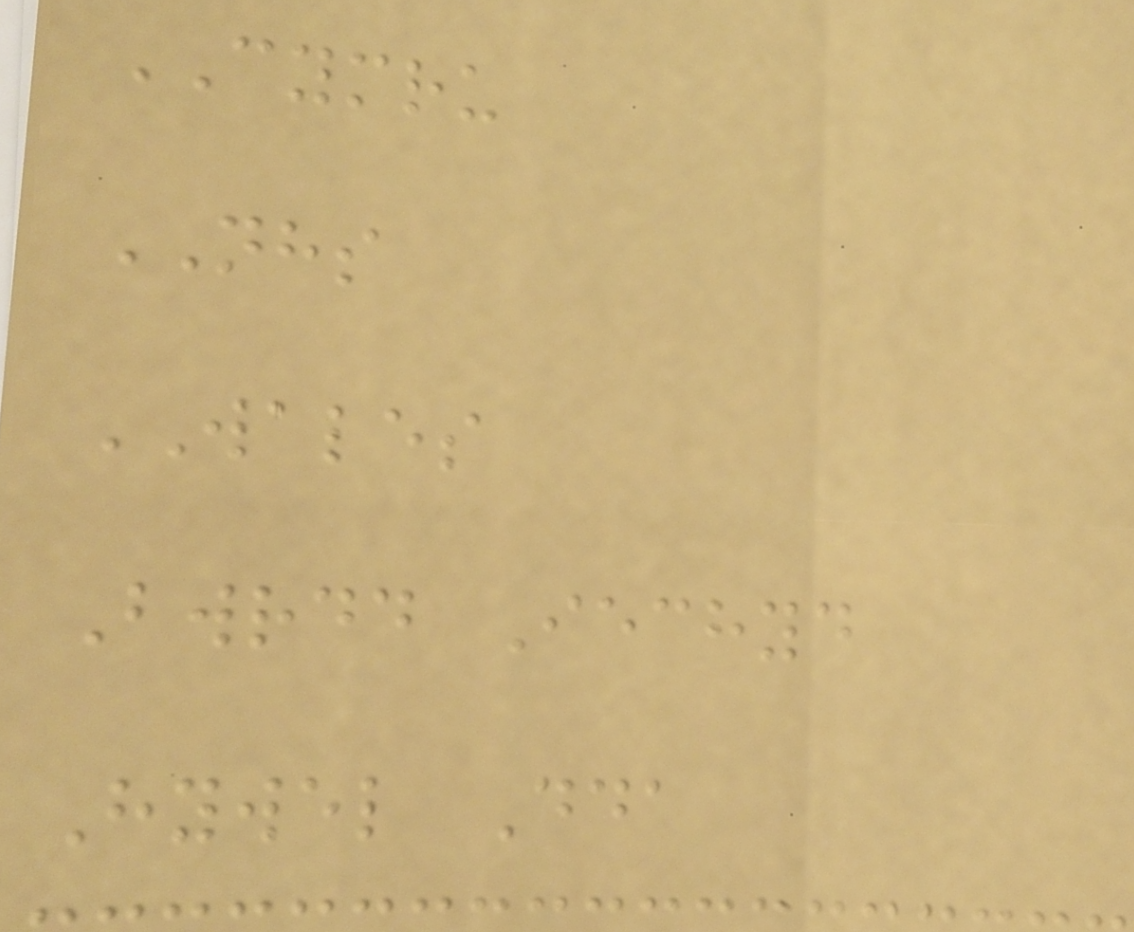CYMRU
NHS
WALES
Bwrdd Iechyd
Hywel Dda
